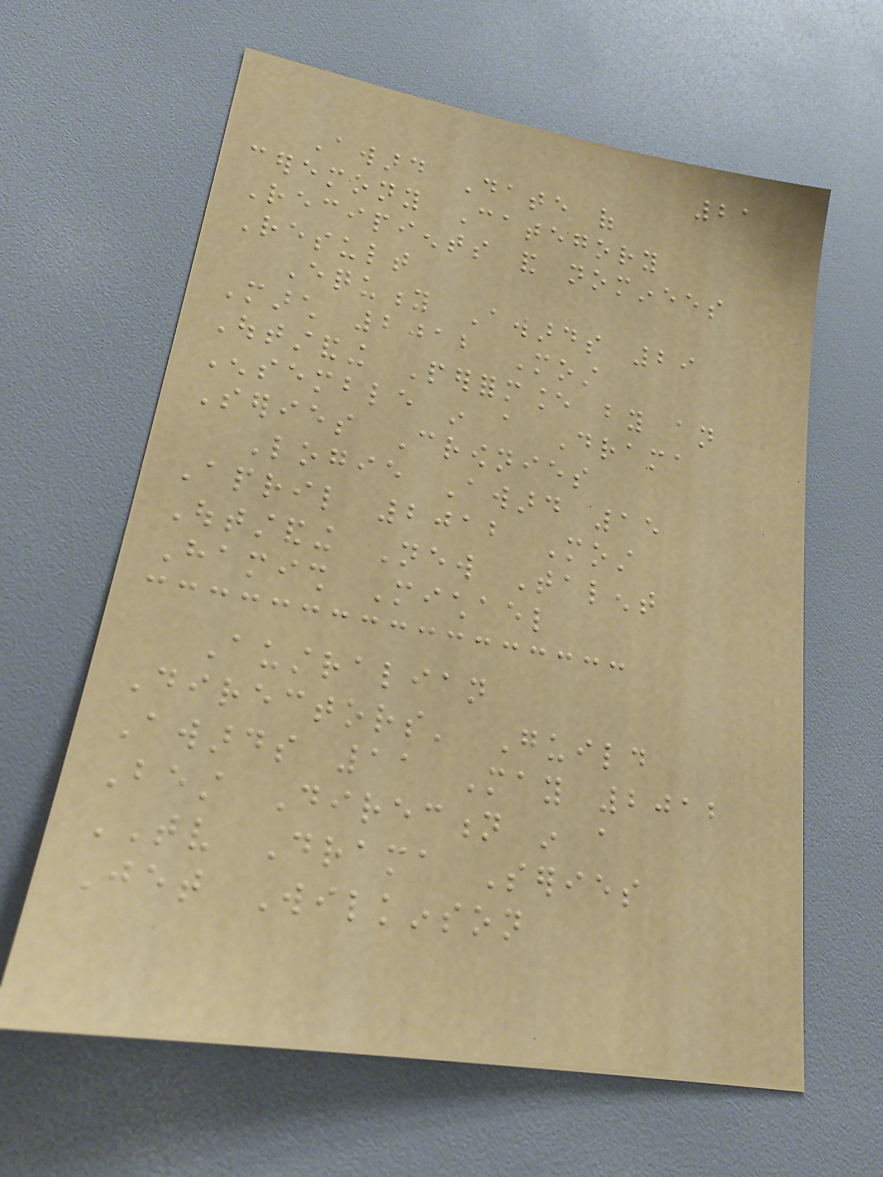21
Award Date of
ceremony Category
Recipients and nominees
Result
Equity Awards 29
March 2012 Most
Outstanding Performance by an
Ensemble in a Drama
Series Crownies
Logie Award 15
April 2012 Most
Outstanding New Talent
Hamish Michael
Australian
Directors' Guild
Awards 11 May 2012
Best Direction in a
TV Drama Series
Jet Wilkinson
